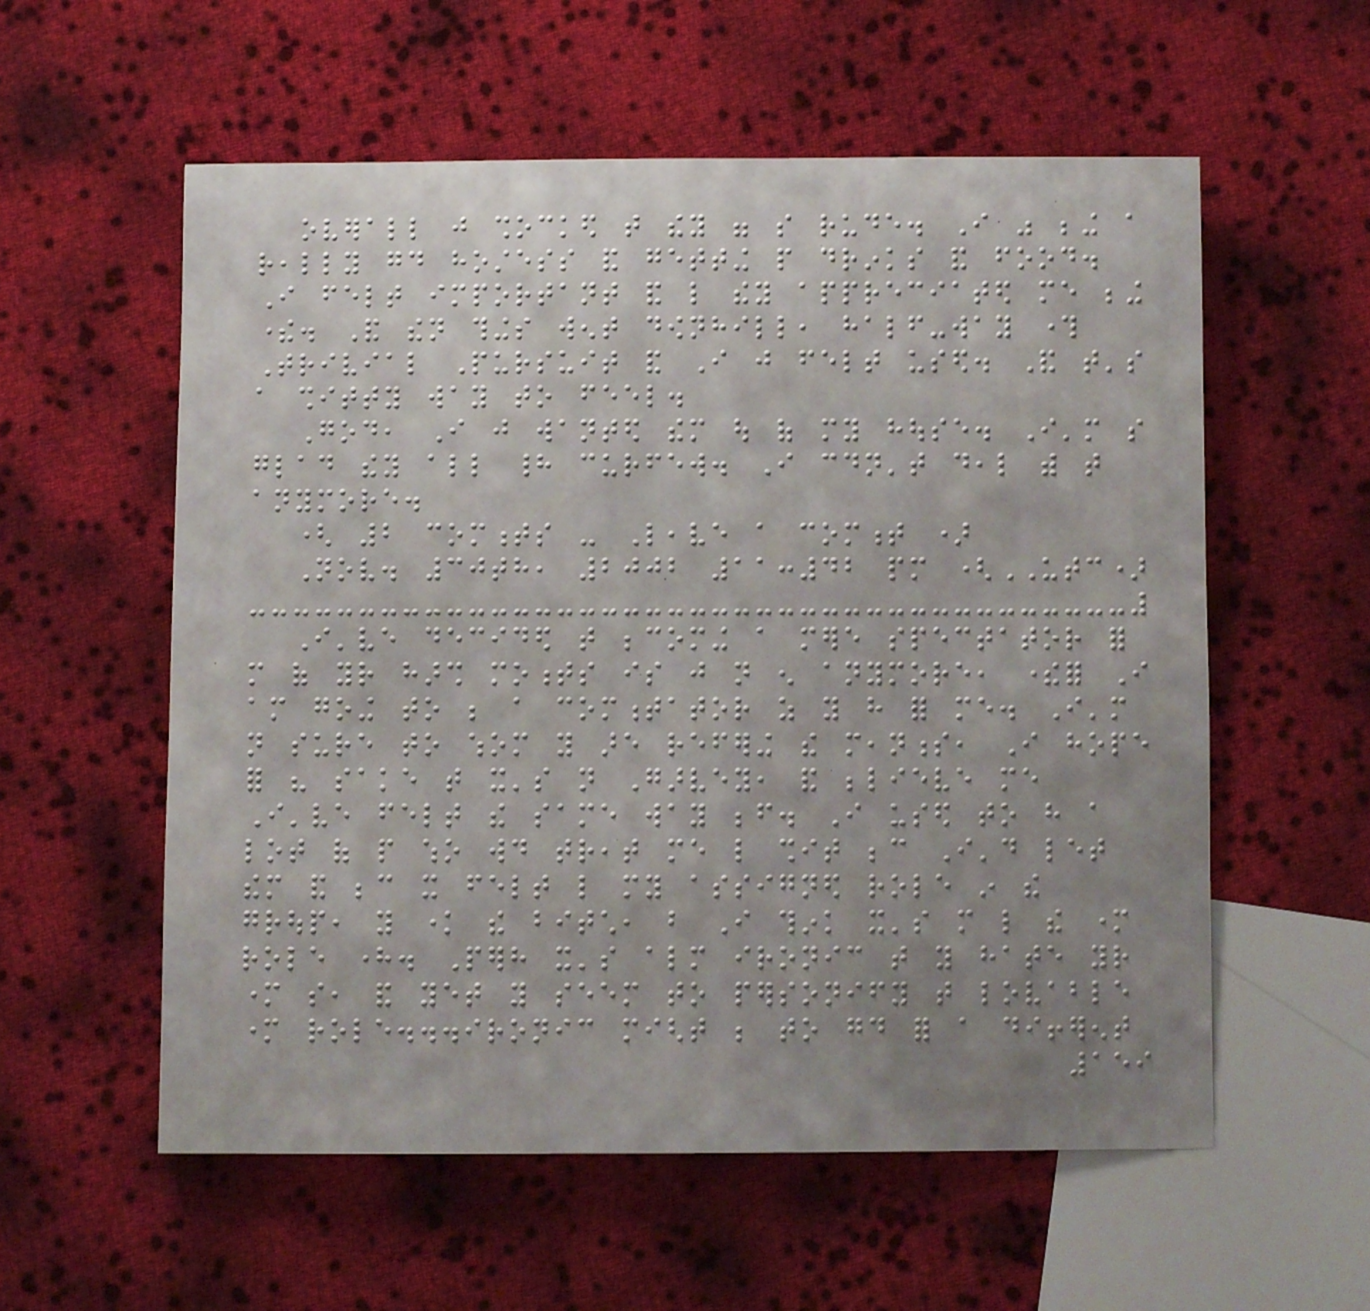overall just shocked that they were so rude. I was being a
really good hostess and getting people drinks and food.
I felt important and like they appreciated me being
there. And then things went downhill, half-way through
Trivial Pursuit and I just felt used. And that's
a shitty way to feel.
God, I just wanted them out of my house. I'm so
glad they all had curfew. I couldn't deal with that
anymore.
( 2 comments - Leave a comment )
Nov. 30th, 2002 11:42 pm (UTC)
I've decided that becoming a mere spectator for
more of your harsh moments is just not enough anymore, therefor I
am going to be a commentator as you have for me. I'm
not sure to whom you are refering the meanness, I hope
for his sake that it's not Garvey, and believe me
I've felt the same way before. I used to have a
lot of people who would treat me like shit because I'd let
them and because it felt like my assigned role in the
group, you know the bitch, but I think it's more like the mother
role here. Perhaps it's almost ironic that you hate your
mother so, and yet you seem to personify that lovable
mother role...ironic might be to good for a different
159
